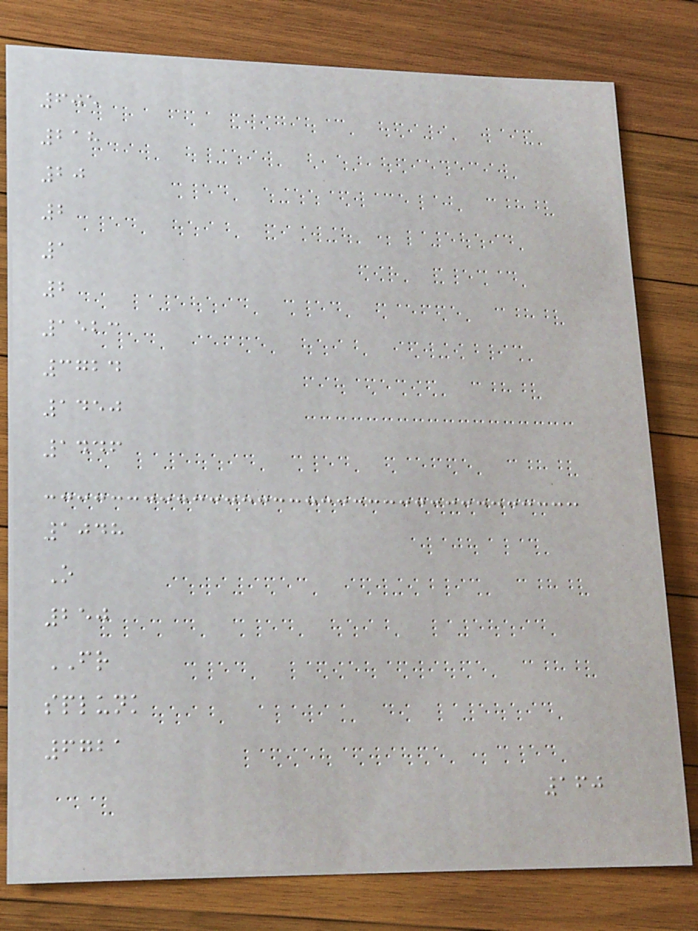605
218
20
2
1
2
1523
3724
1450
1446
1048
O
250
FR
splunk
6721
160
